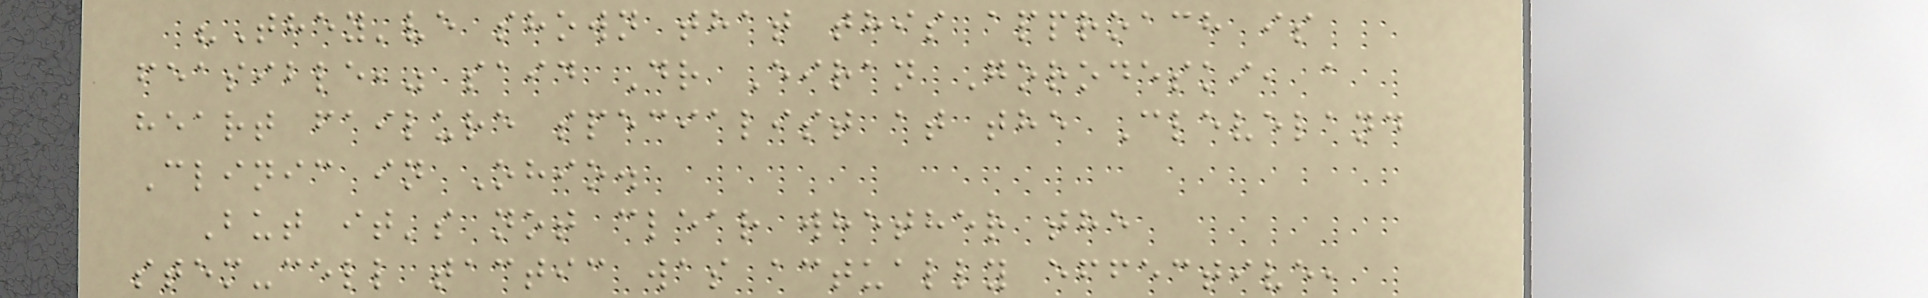"They've shown that this approach is
feasible," said Dr Eiran Gorodeski, a
heart failure specialist at the Cleveland
Clinic in Ohio.
But it's not clear whether the
stem-cell tactic was actually effective,
